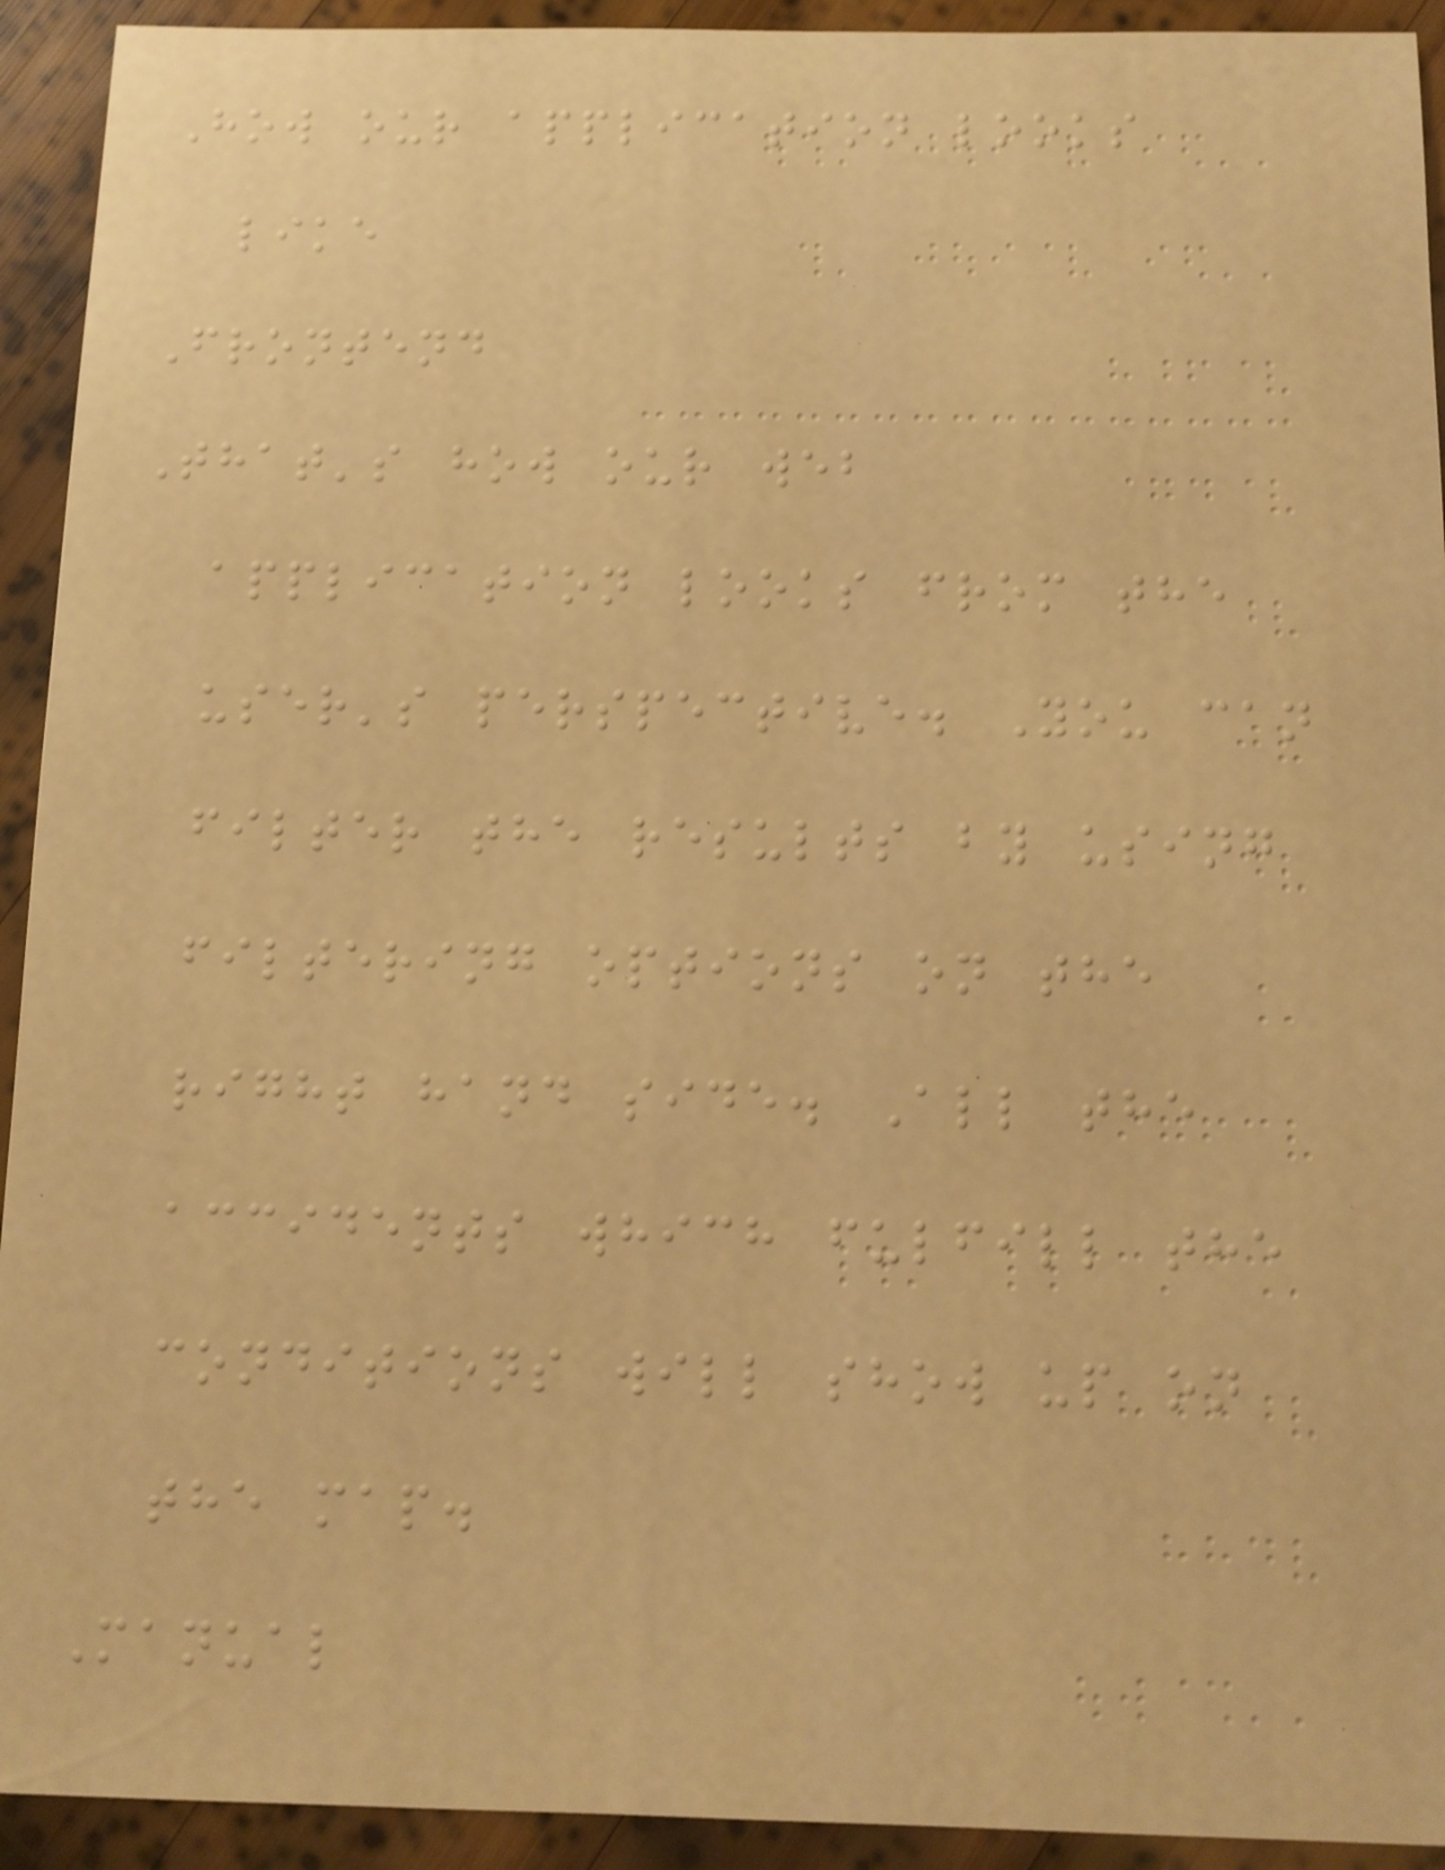How our application looks
like
Frontend
That's how our web
application looks from the
user's perspective. You can
filter the results by using
filtering options on the
right hand side. All the
accidents which fulfill the
conditions will show up on
the map.
Manual
